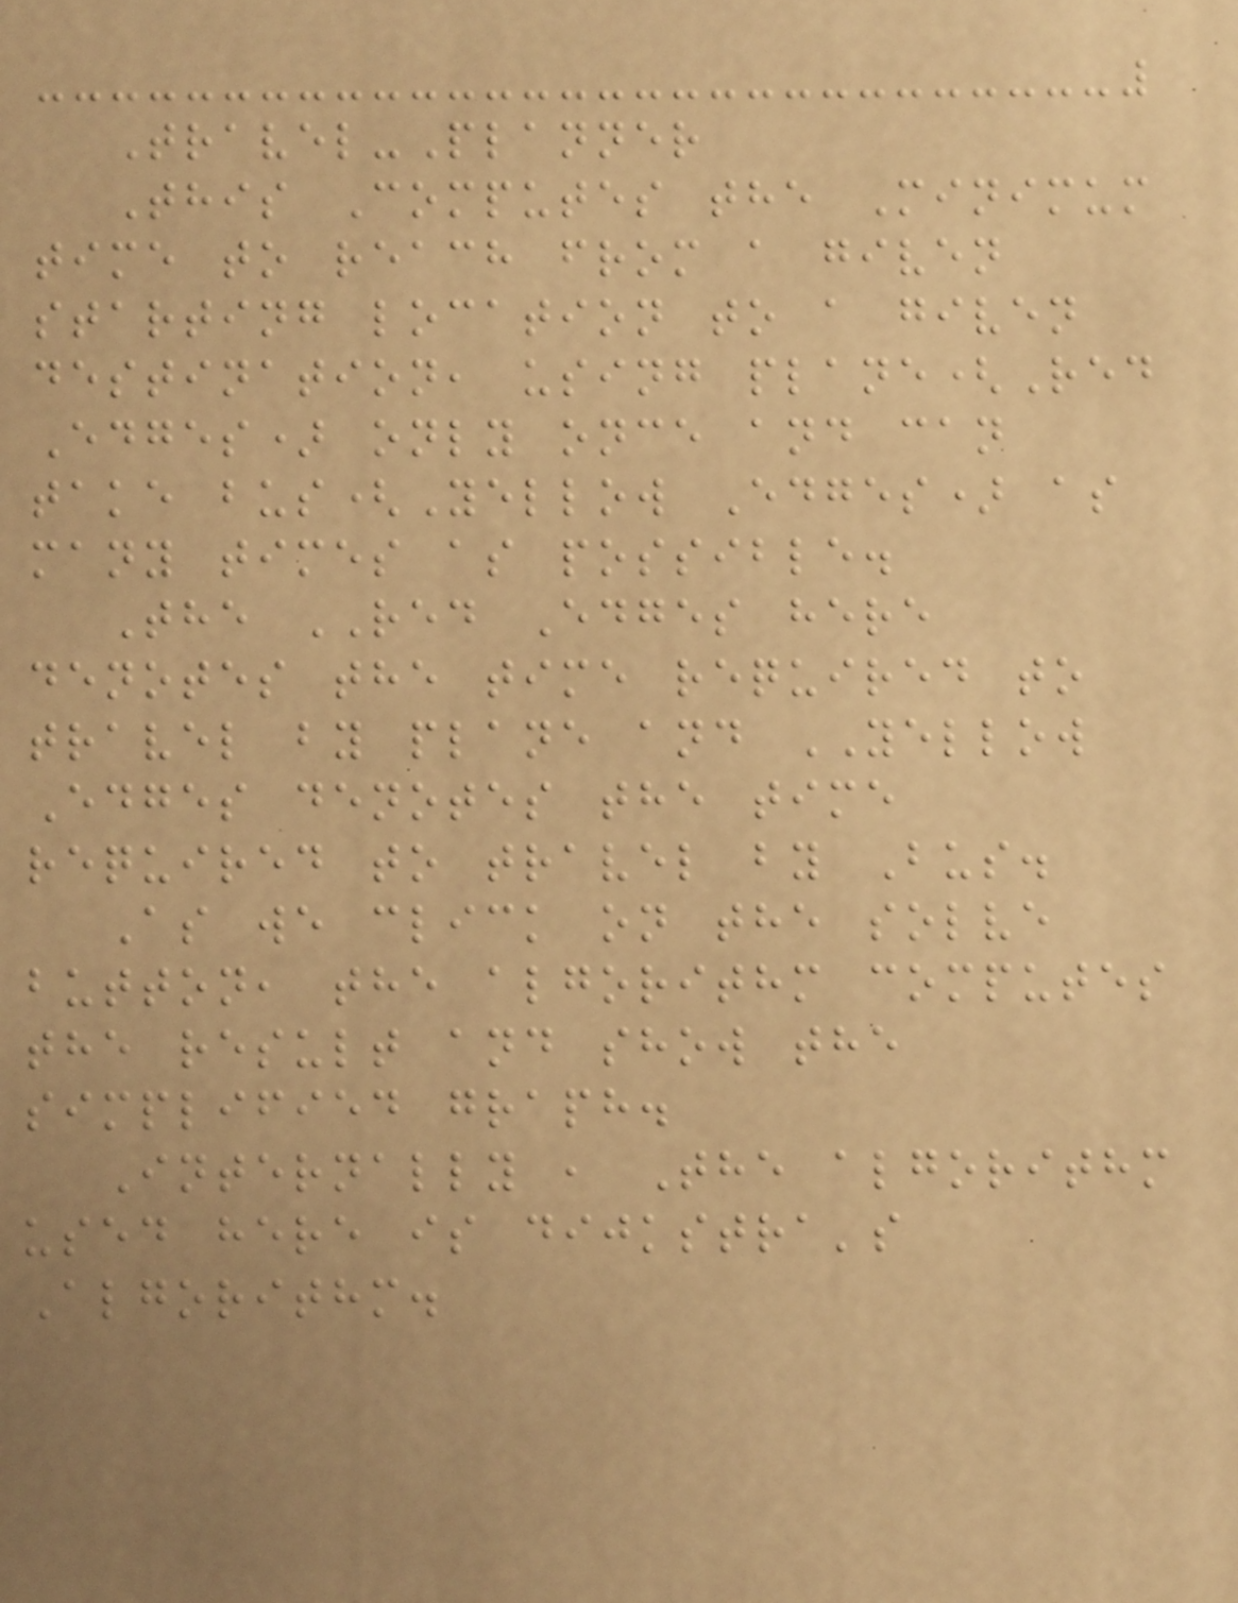Travel-Planner
This Computes the Minimum
time to reach from a given
starting location to a given
destination, using plane(Red
Edges) only once and can
take bus(Yellow Edges) as
many times as possible.
The RED Edges here
denotes the time required to
travel by plane and YELLOW
Edges denotes the time
required to travel by Bus.
As we click on the solve
button, the algorithm computes
the result and show the
simplified graph.
Internally , The algorithm
used here is dijkstra's
Algorithm.
